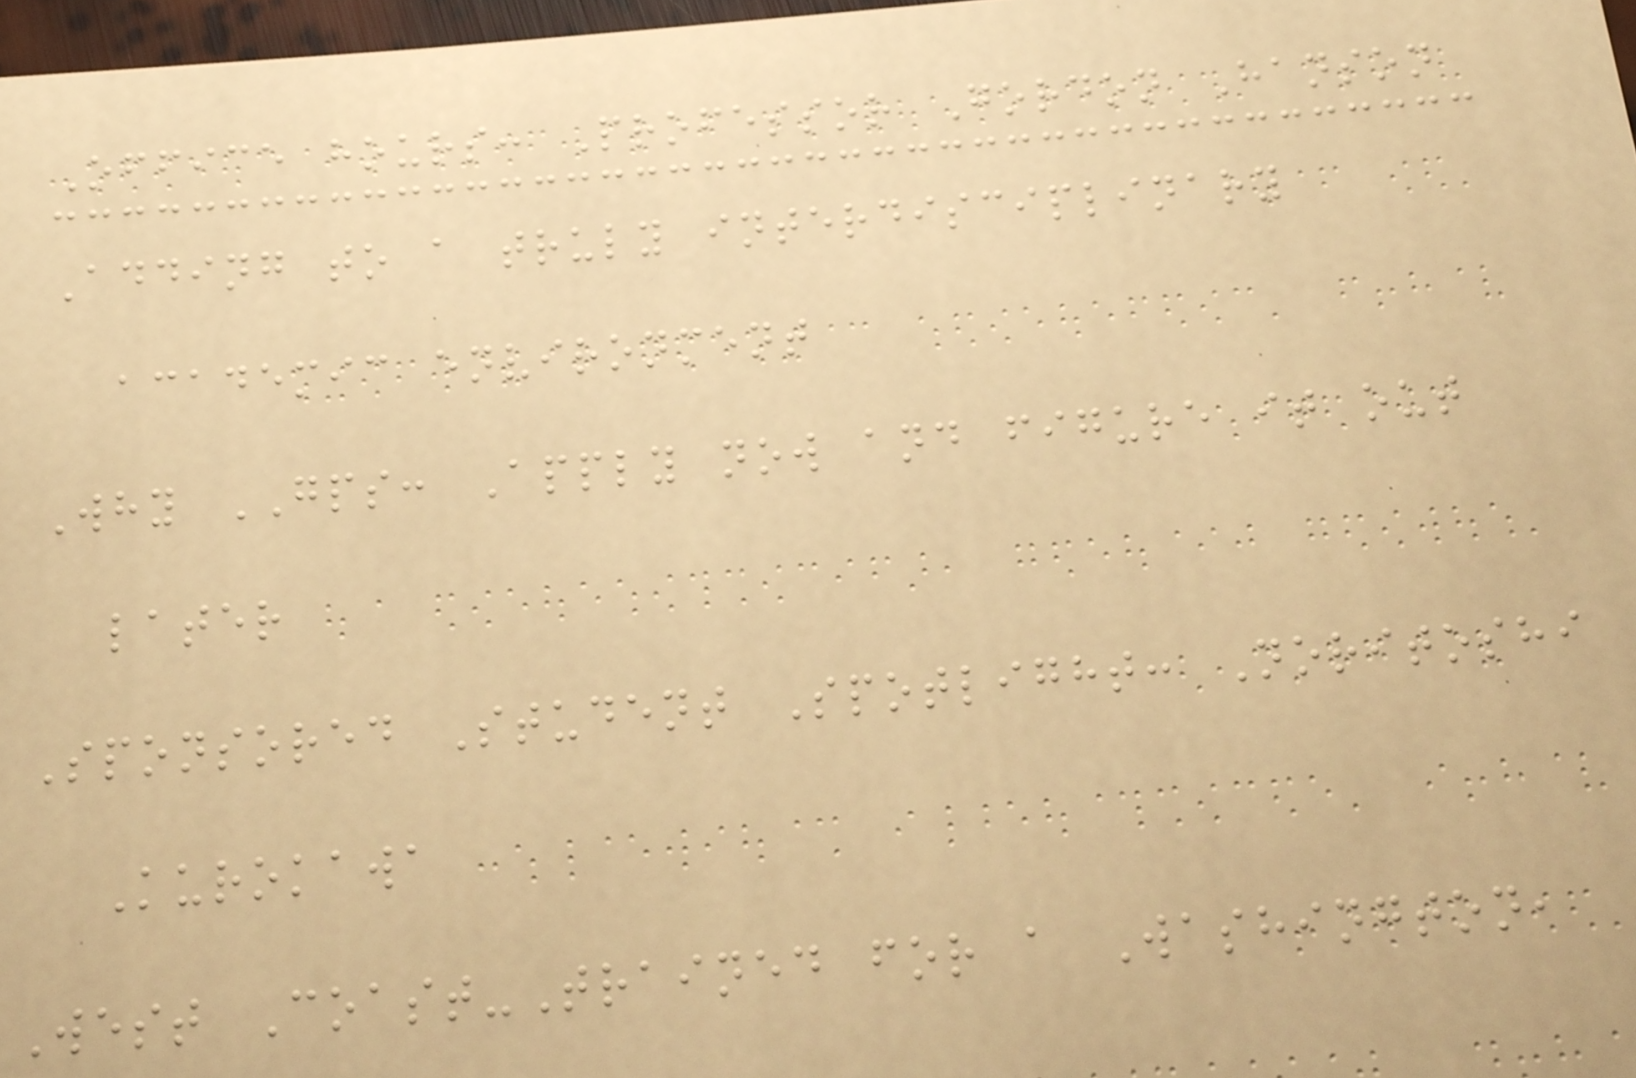Office hours: Professor Gordon Hanson
Adding to a truly interdisciplinary
academic environment
Why GPS: Apply now and figure it out
later
Sponsored Student Spotlight: Noritoshi
Kurokawa
West Coast-Trained for a Washington,
